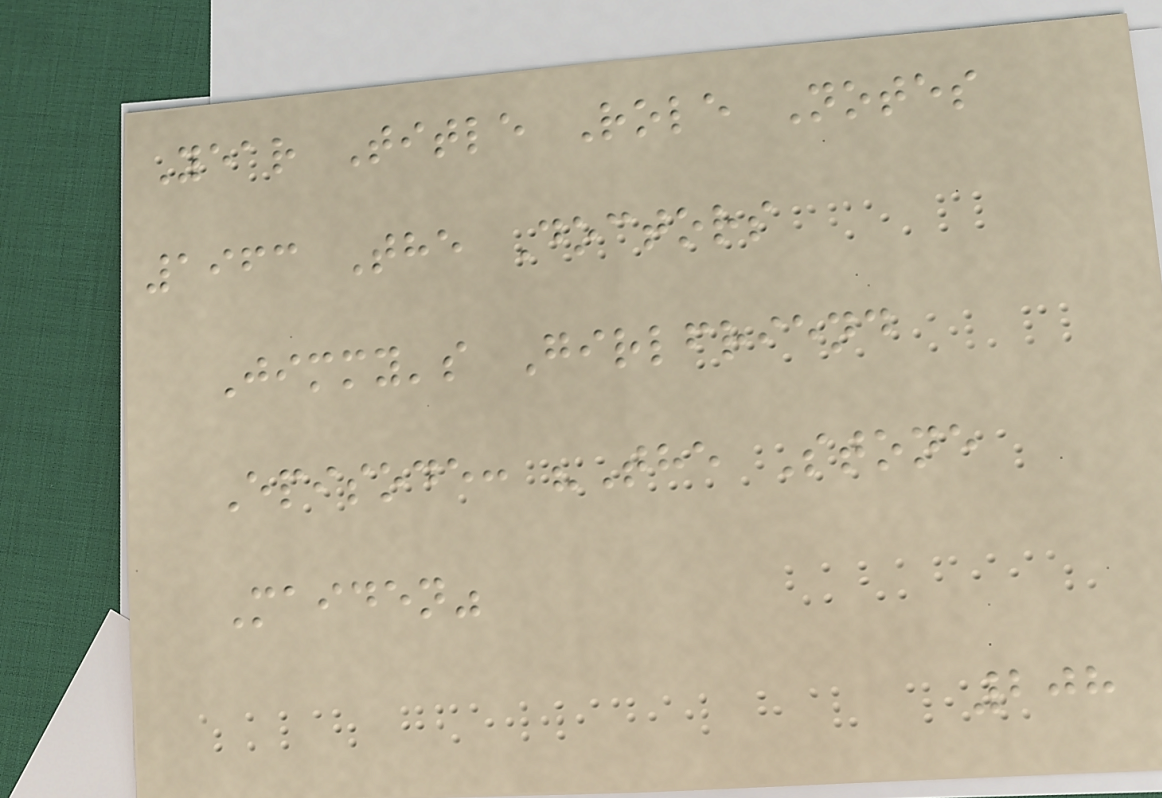Year Title Role Notes
1963 The Doctors
Jimmy's Girlfriend
Episode: "The Stone
Maiden"
208
